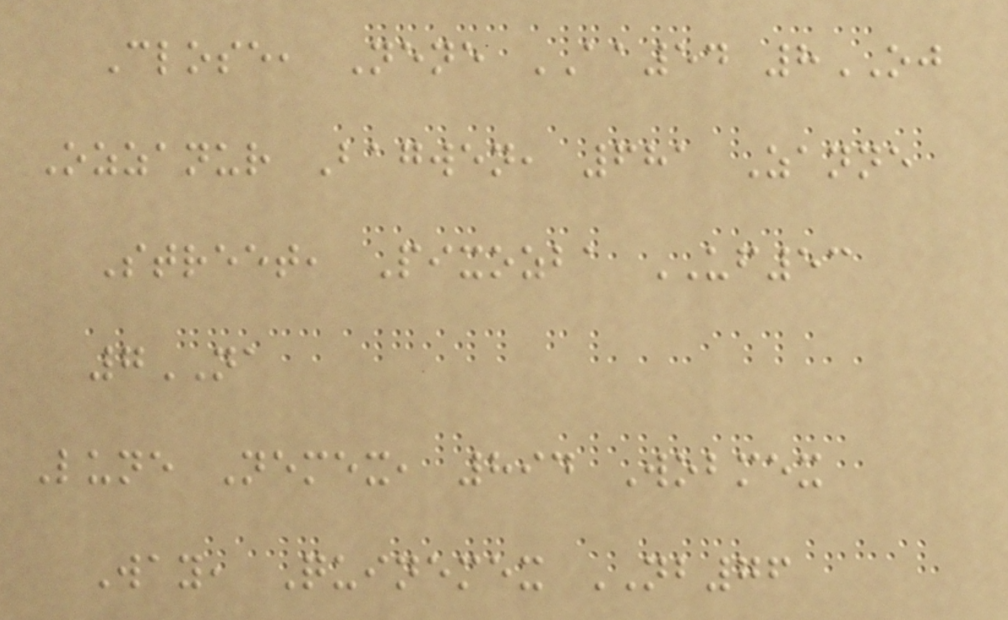Close, Nene AA54 8OJ
Ozzanur Bagwen, 681 Zanne
Street, Pixozba UF53
7NA
Lune Nemex, 894 Wobmex
Way, Quinemex NB76
